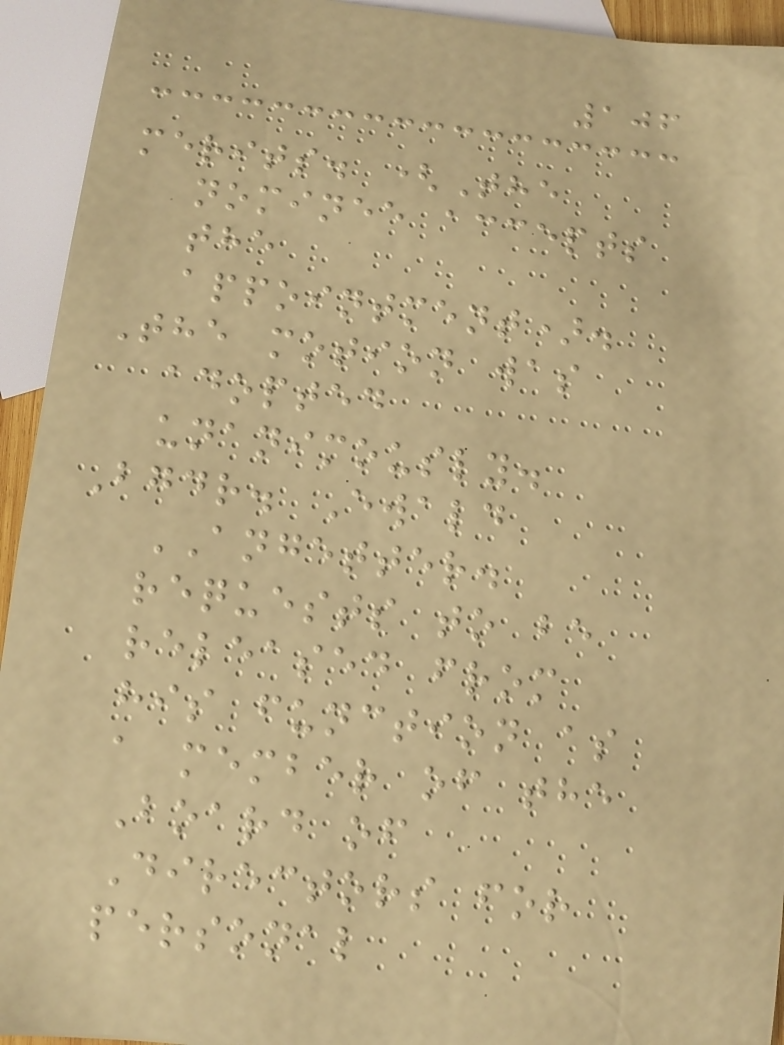106
merits. (The
nominee accepts
the
appointment).
The motion was
adopted
unanimously.
Bgdr. Ewald
ANGETTER.
requests to be
released from
his function as
a member of the
Board of
Directors for
personal
